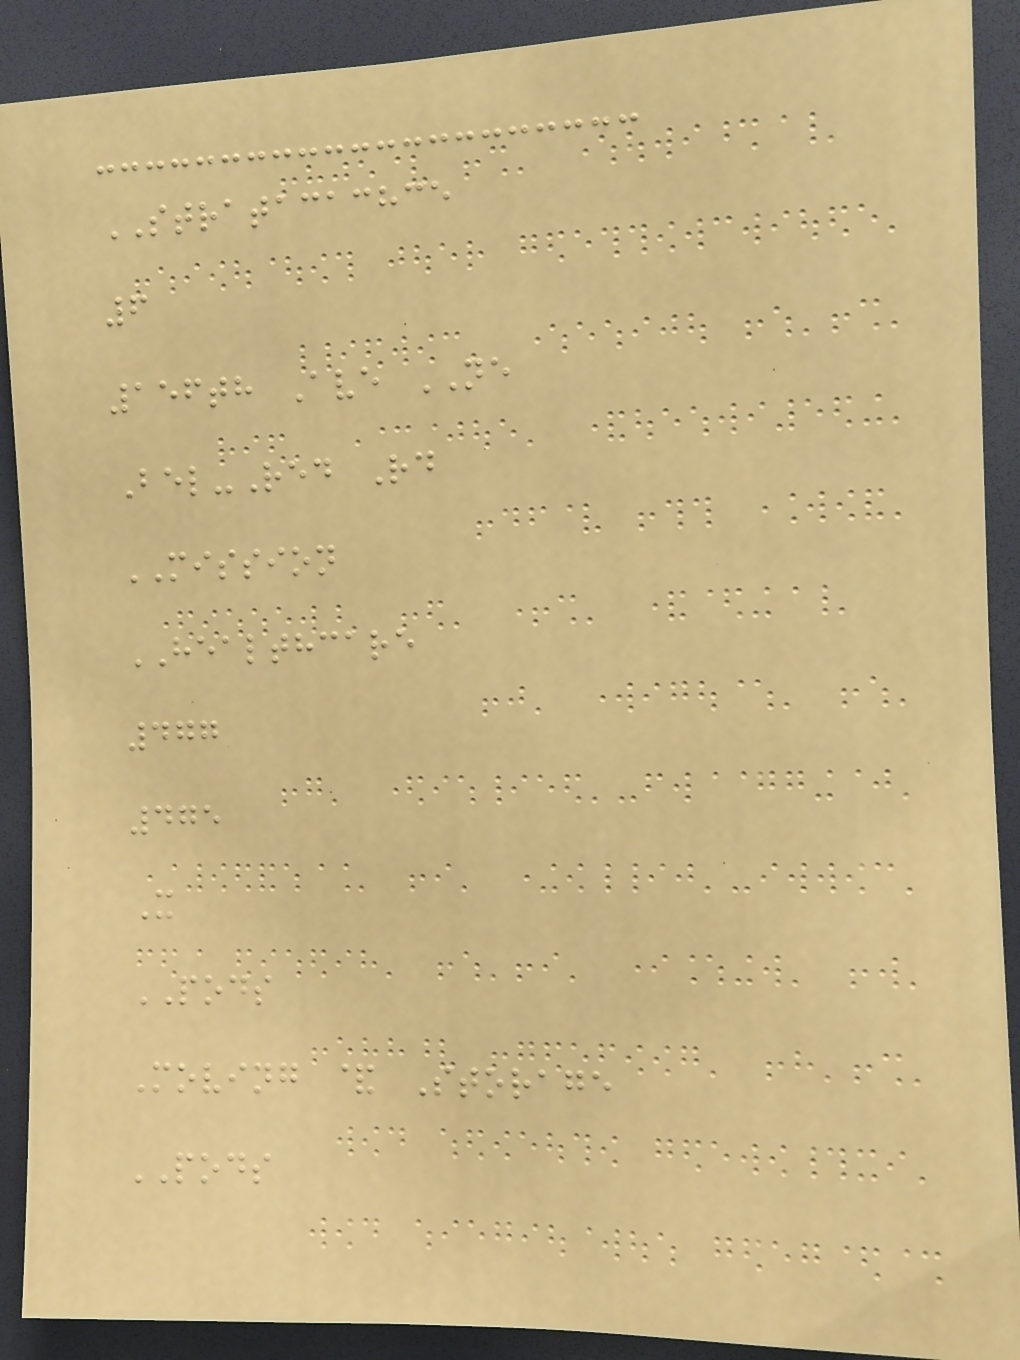STRATACACHCE
6
156th Ave NE
Bel-Red Rd
MISSION
HEALTHCARE
477
475
X
PODS
Moving & Storage
PODS
